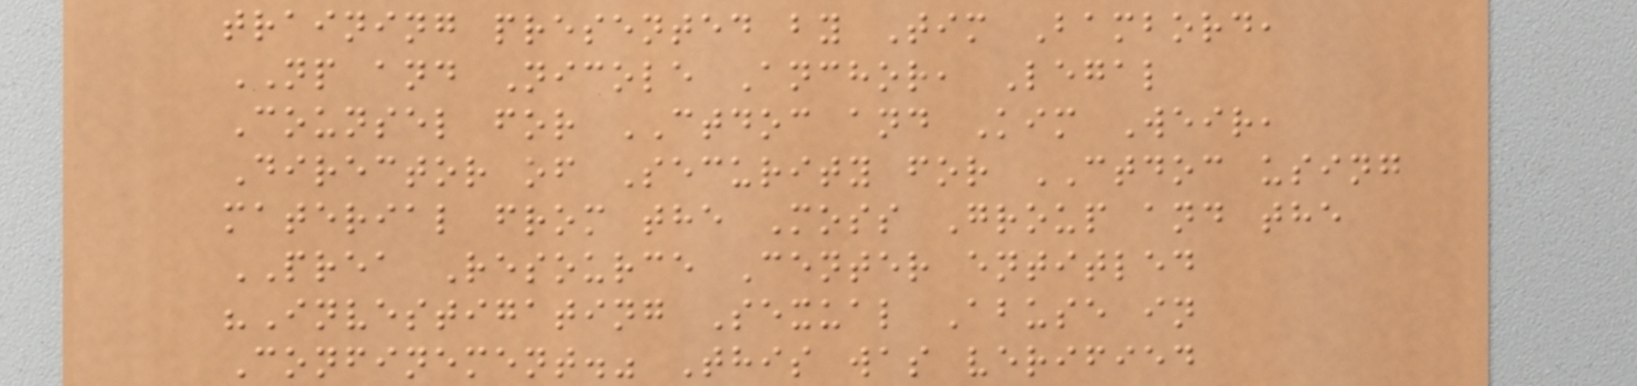training presented by Tim Bambord,
NP and Nicole Anchor, Legal
Counsel for CTDOC and Kim Weir,
Director of Security for CTDOC using
material from the Moss Group and the
PREA Resource Center entitled
"Investigating Sexual Abuse in
Confinement." This was verified
